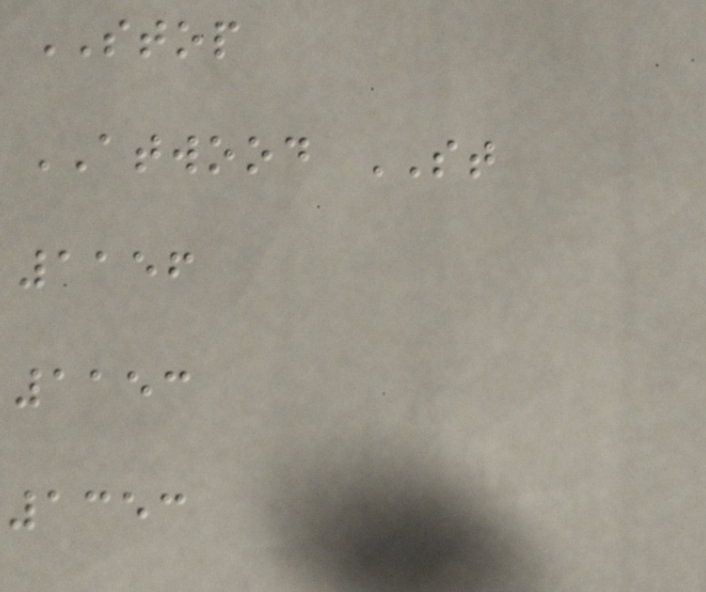STOP
ATWOOD ST
1156
1153
1353
